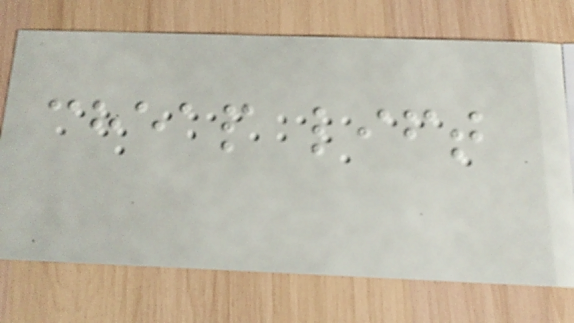cheap lift
